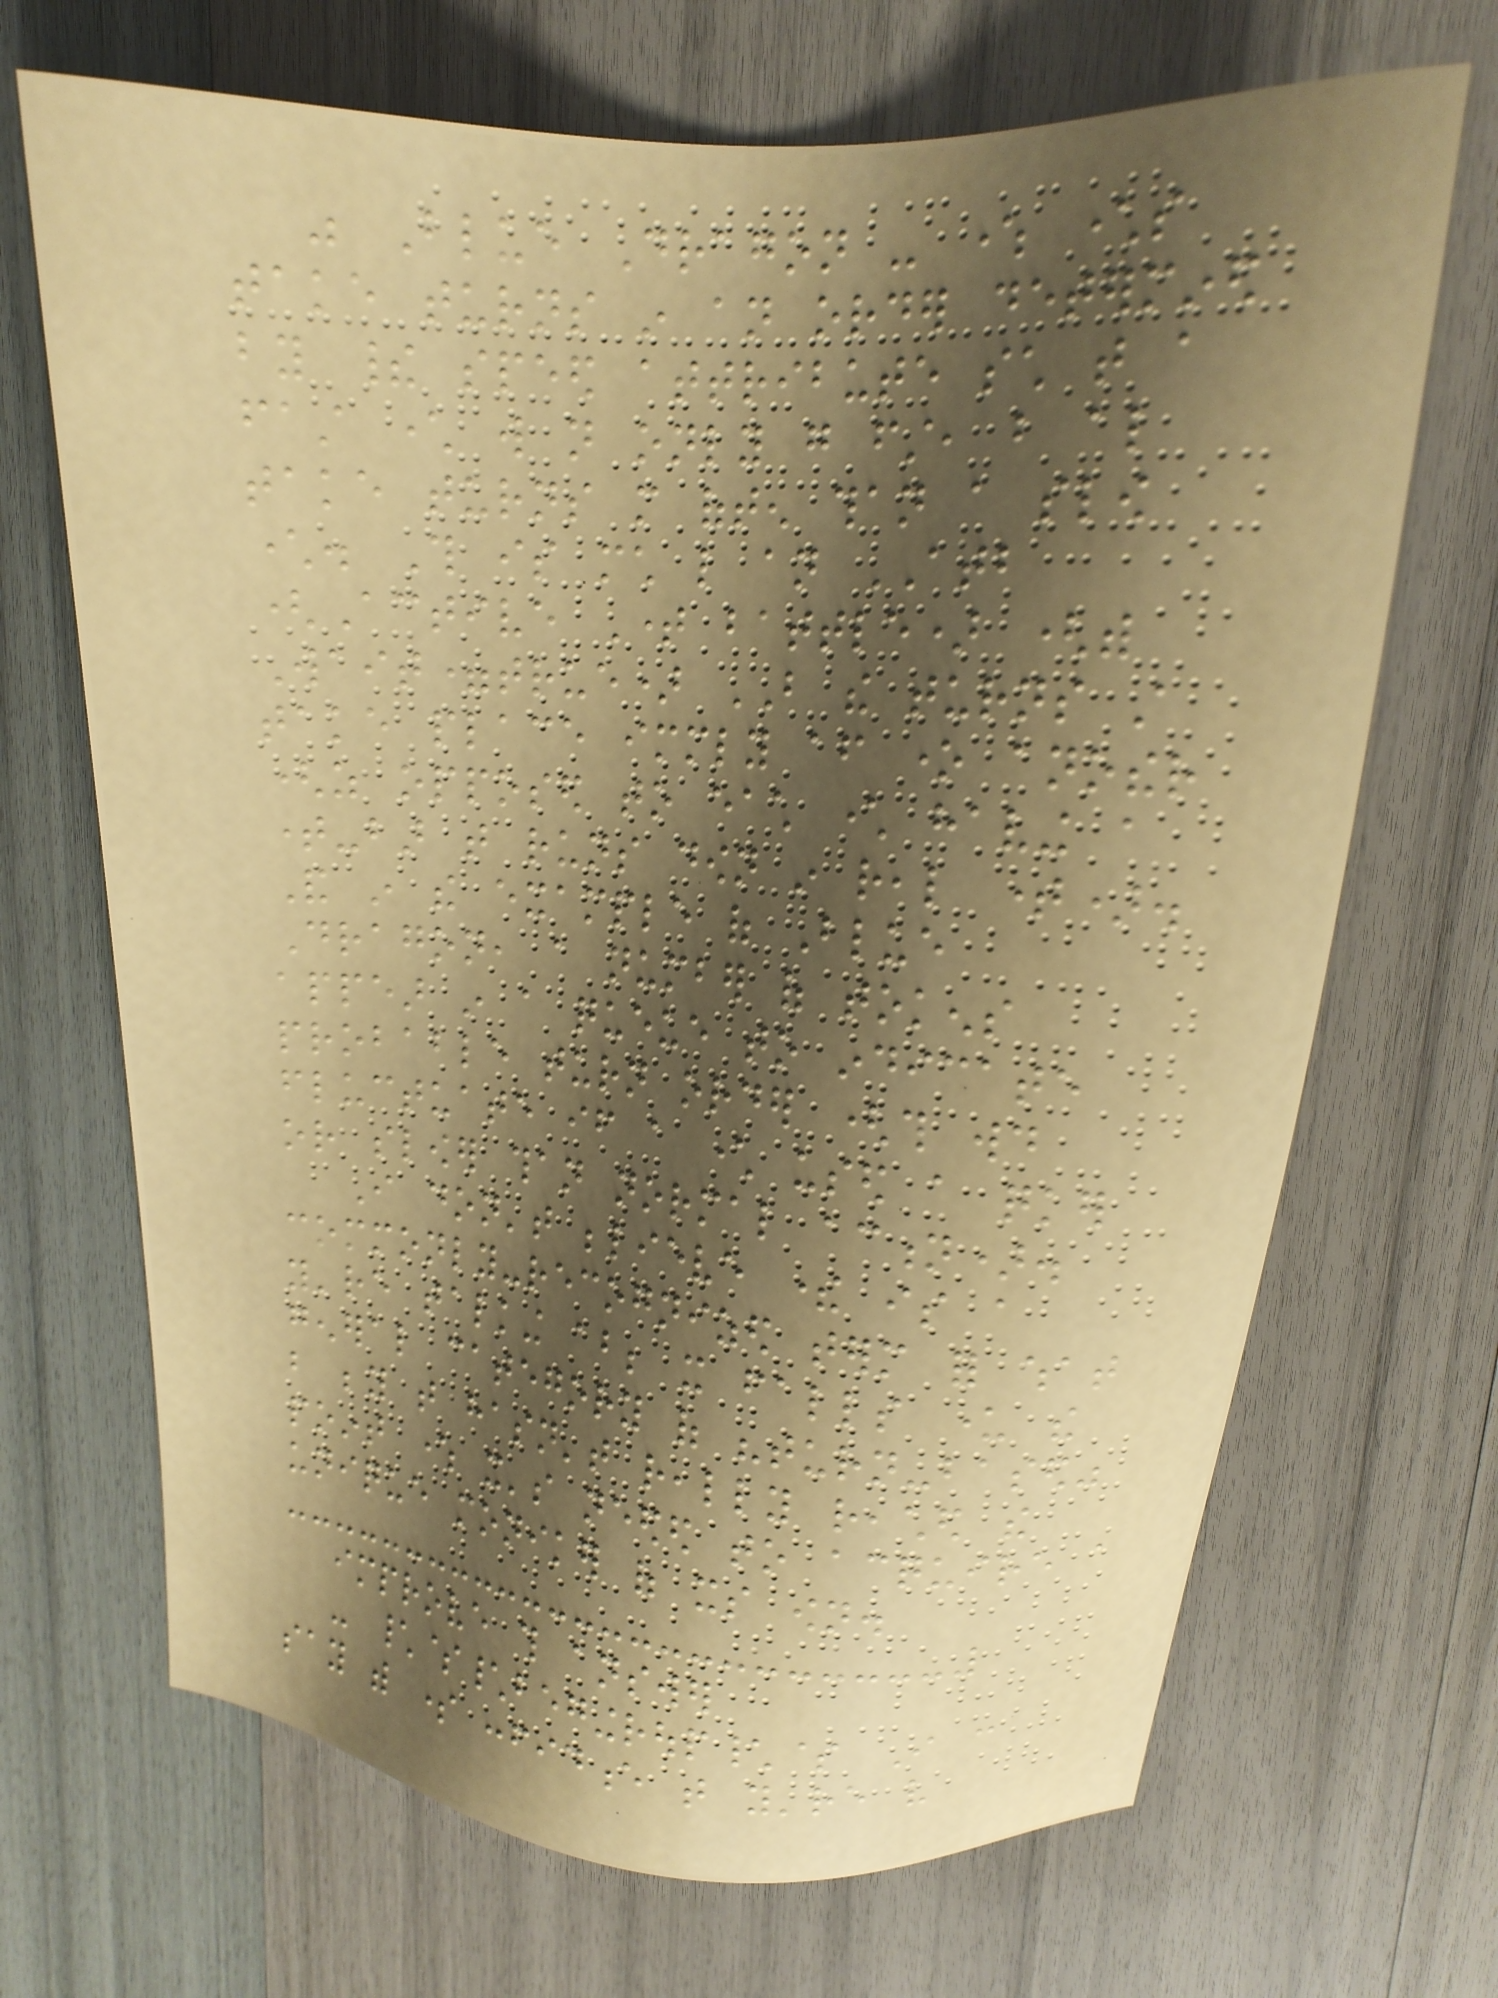was Blue Dragon - where characters
take turns in an order determined
by their speed attribute such that a
fast character will not only go first, but also
take turns more often than a slow
character. This is much like an ATB
(Active Time battle) (with
Wait=true) BUT the turns still
take place immediately after one another
(as opposed to each character having a
time-bar that runs down in real time).
And in the example of Blue
Dragon, a number of tokens
appear in a queue to indicate
probable turn order (this would
fluctuate if a character used a quicker
or slower than normal action).
I don't believe there is a
commonly-recognized term for what
you're talking about; it falls under the
general category of "turn-based"
but beyond that hasn't really reached the
point where it's needed to acquire a
unique moniker of its own.
improve this answer
- \$\begingroup\$ I can
say with some confidence that you're very
